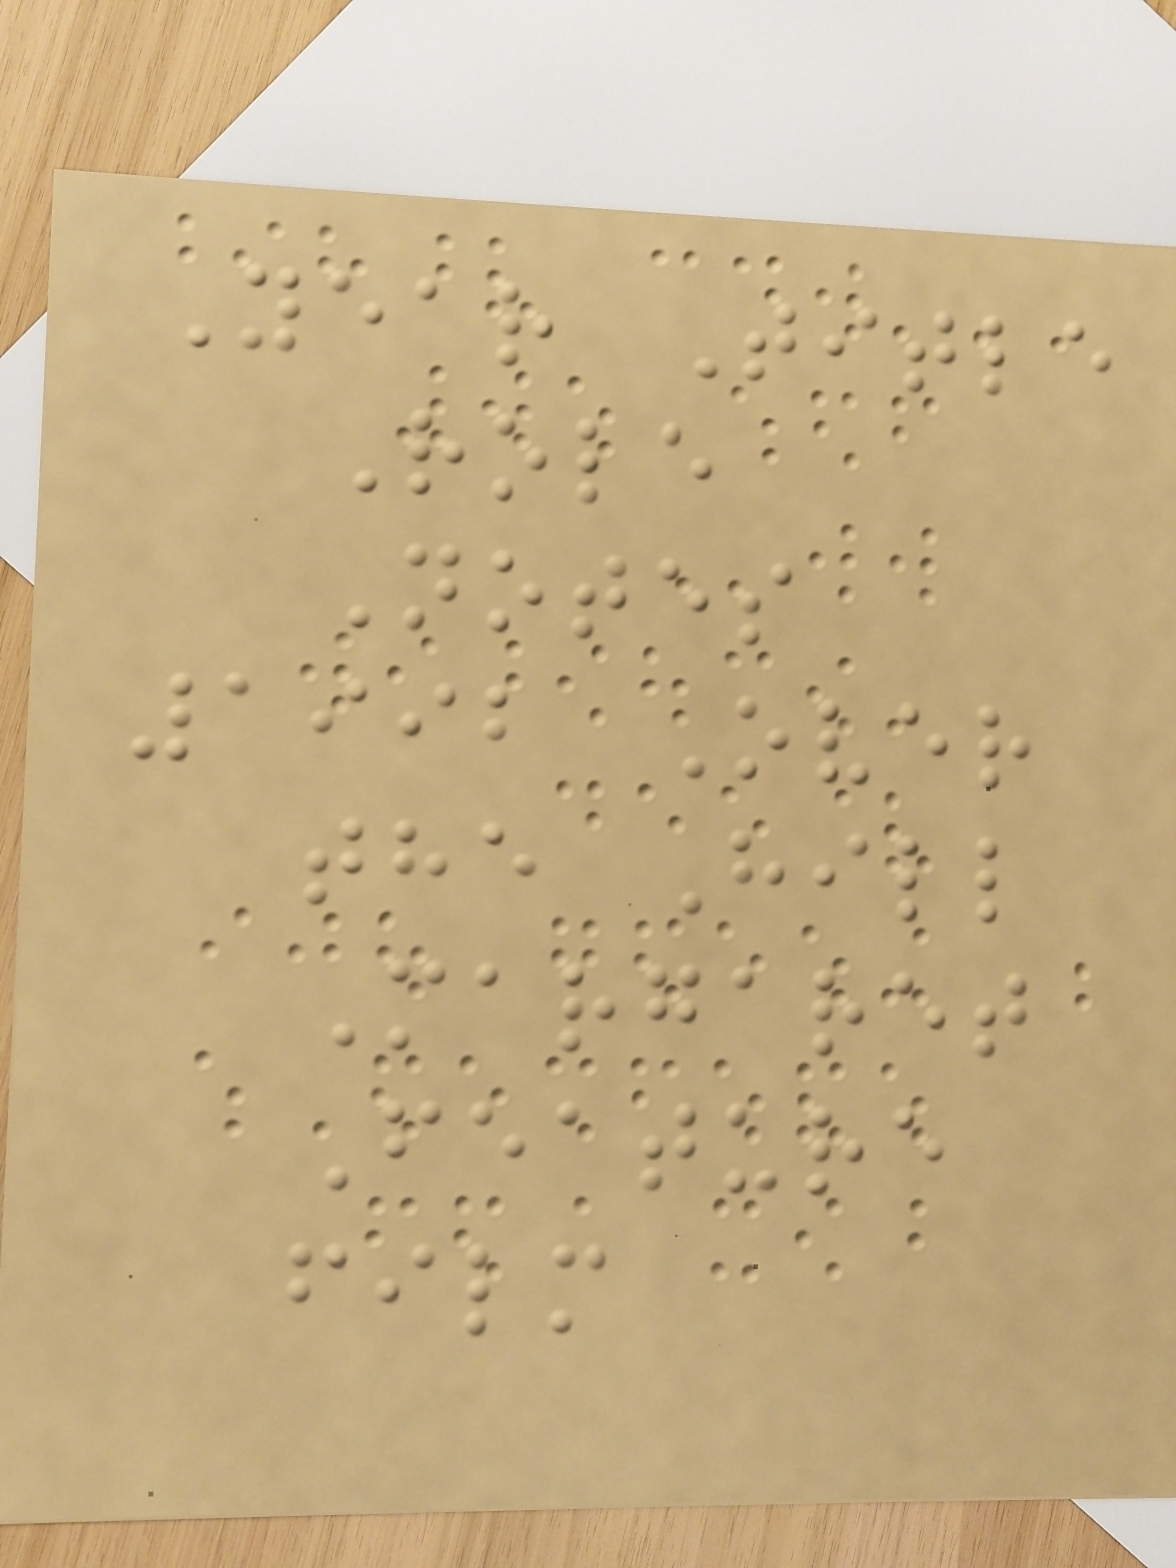Year Title
Role
Notes
1992 Over
the Hill
Margaret
Feature
film
